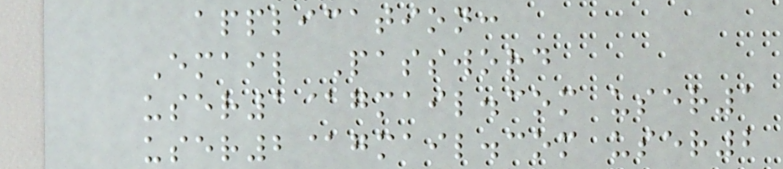application:
Email Password
user1@gmail.com user1
user2@gmail.com user2
